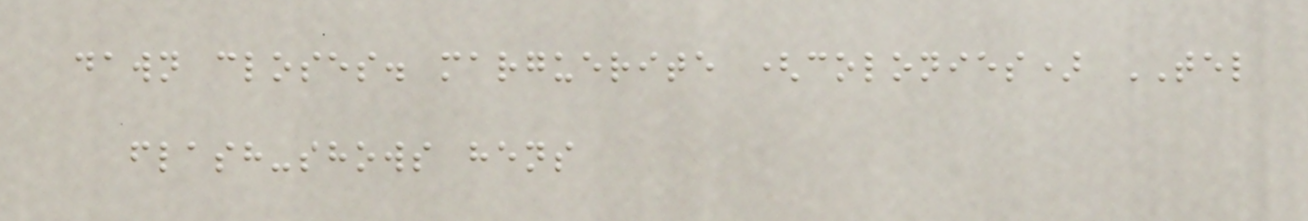dawn closes. marguerite (colonies) TEL
flash-shows hens
